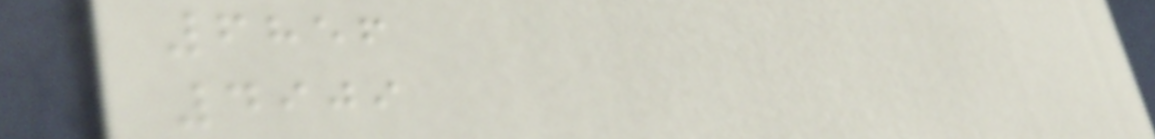6856
4909
